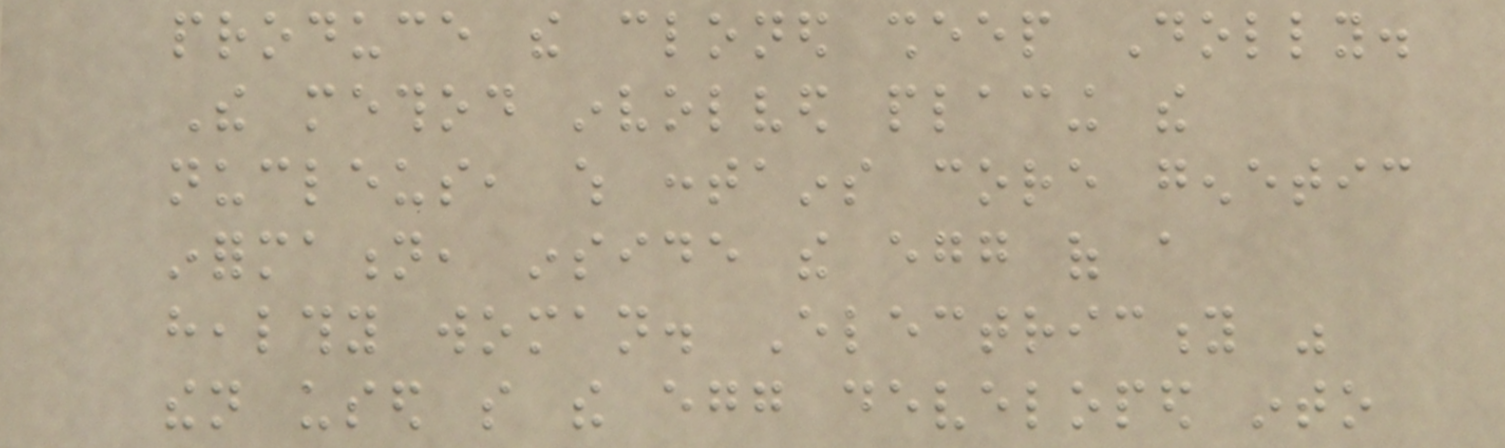produce the cloned sheep Dolly.
The method involved placing the
nucleus, which contains core genetic
information, inside the egg of a
healthy woman. Electricity was
then used so the egg developed into
